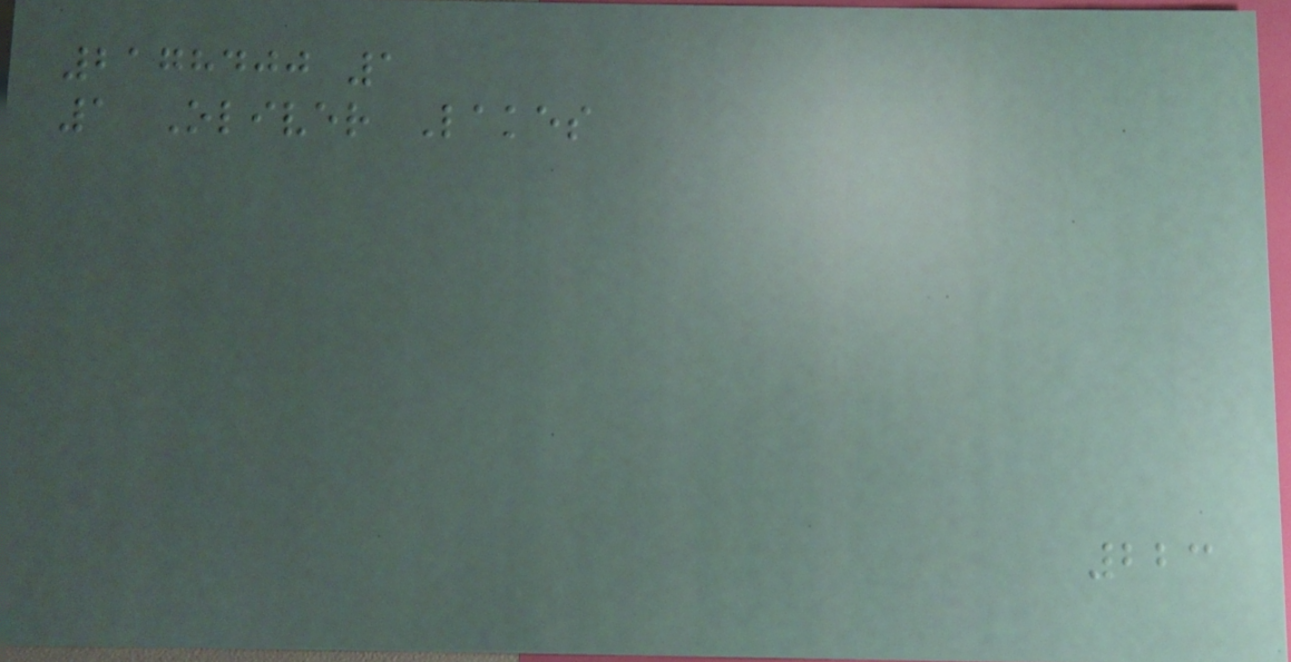2178400 1
1 Oliver Lakes
223
